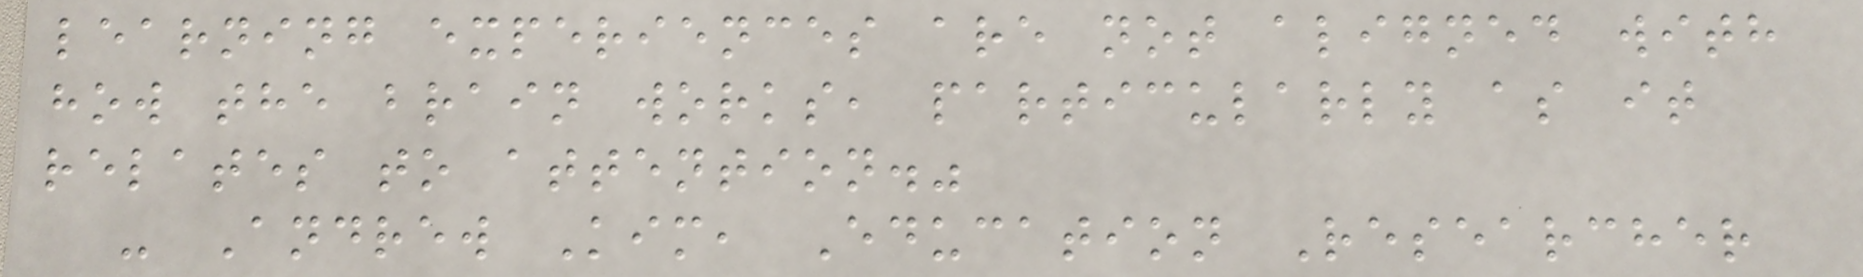learning experiences are not aligned with
how the brain works, particularly as it
relates to attention."
- Andrew Kim, Education Researcher
